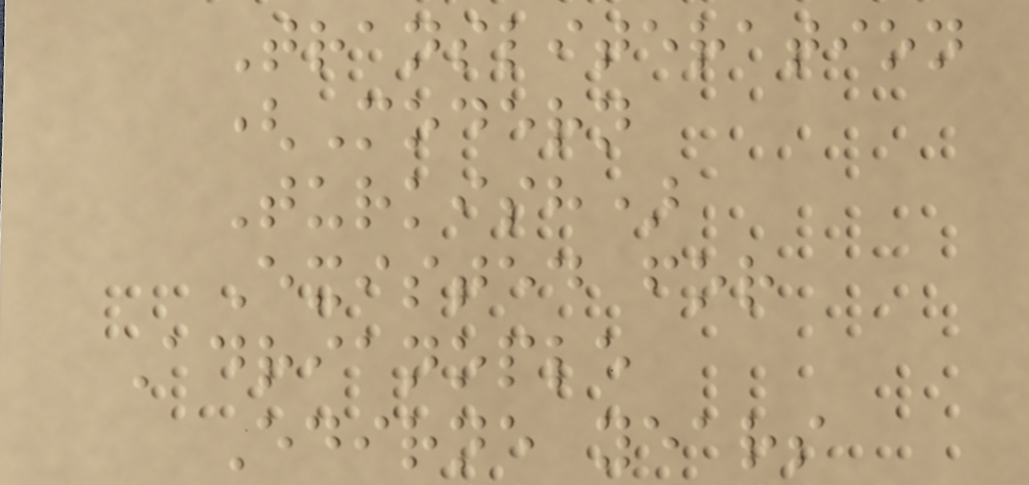Transliteration
(Modern
Turkish)
Existed for
Adrianople
Edirne years
